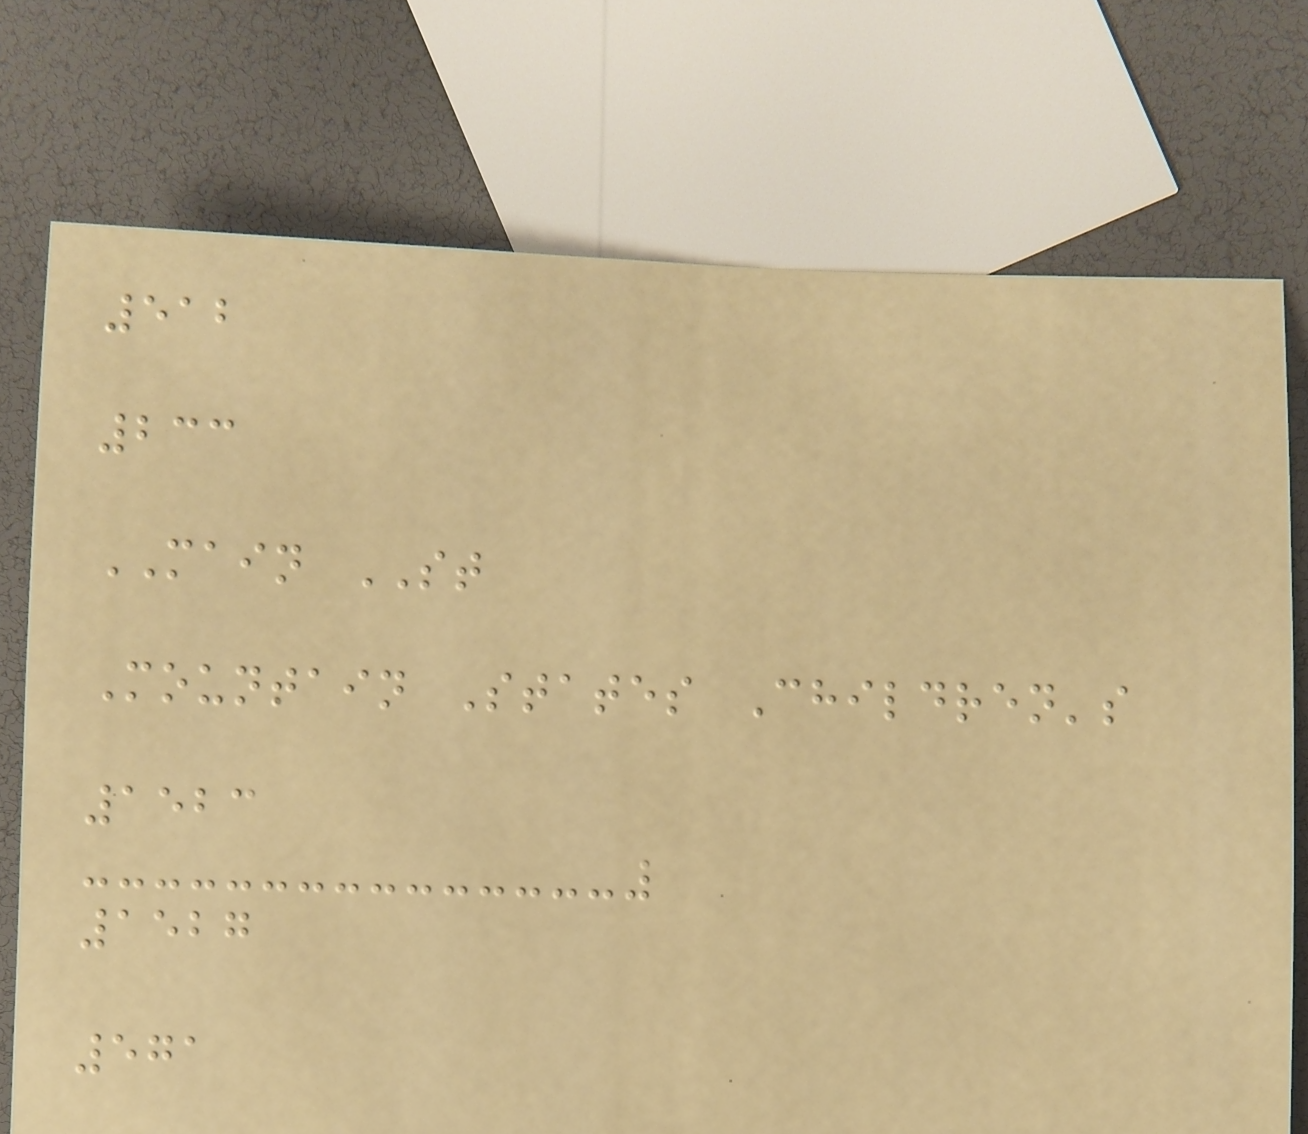512
233
MAIN ST
Mountain States Children's
1523
1527
571
